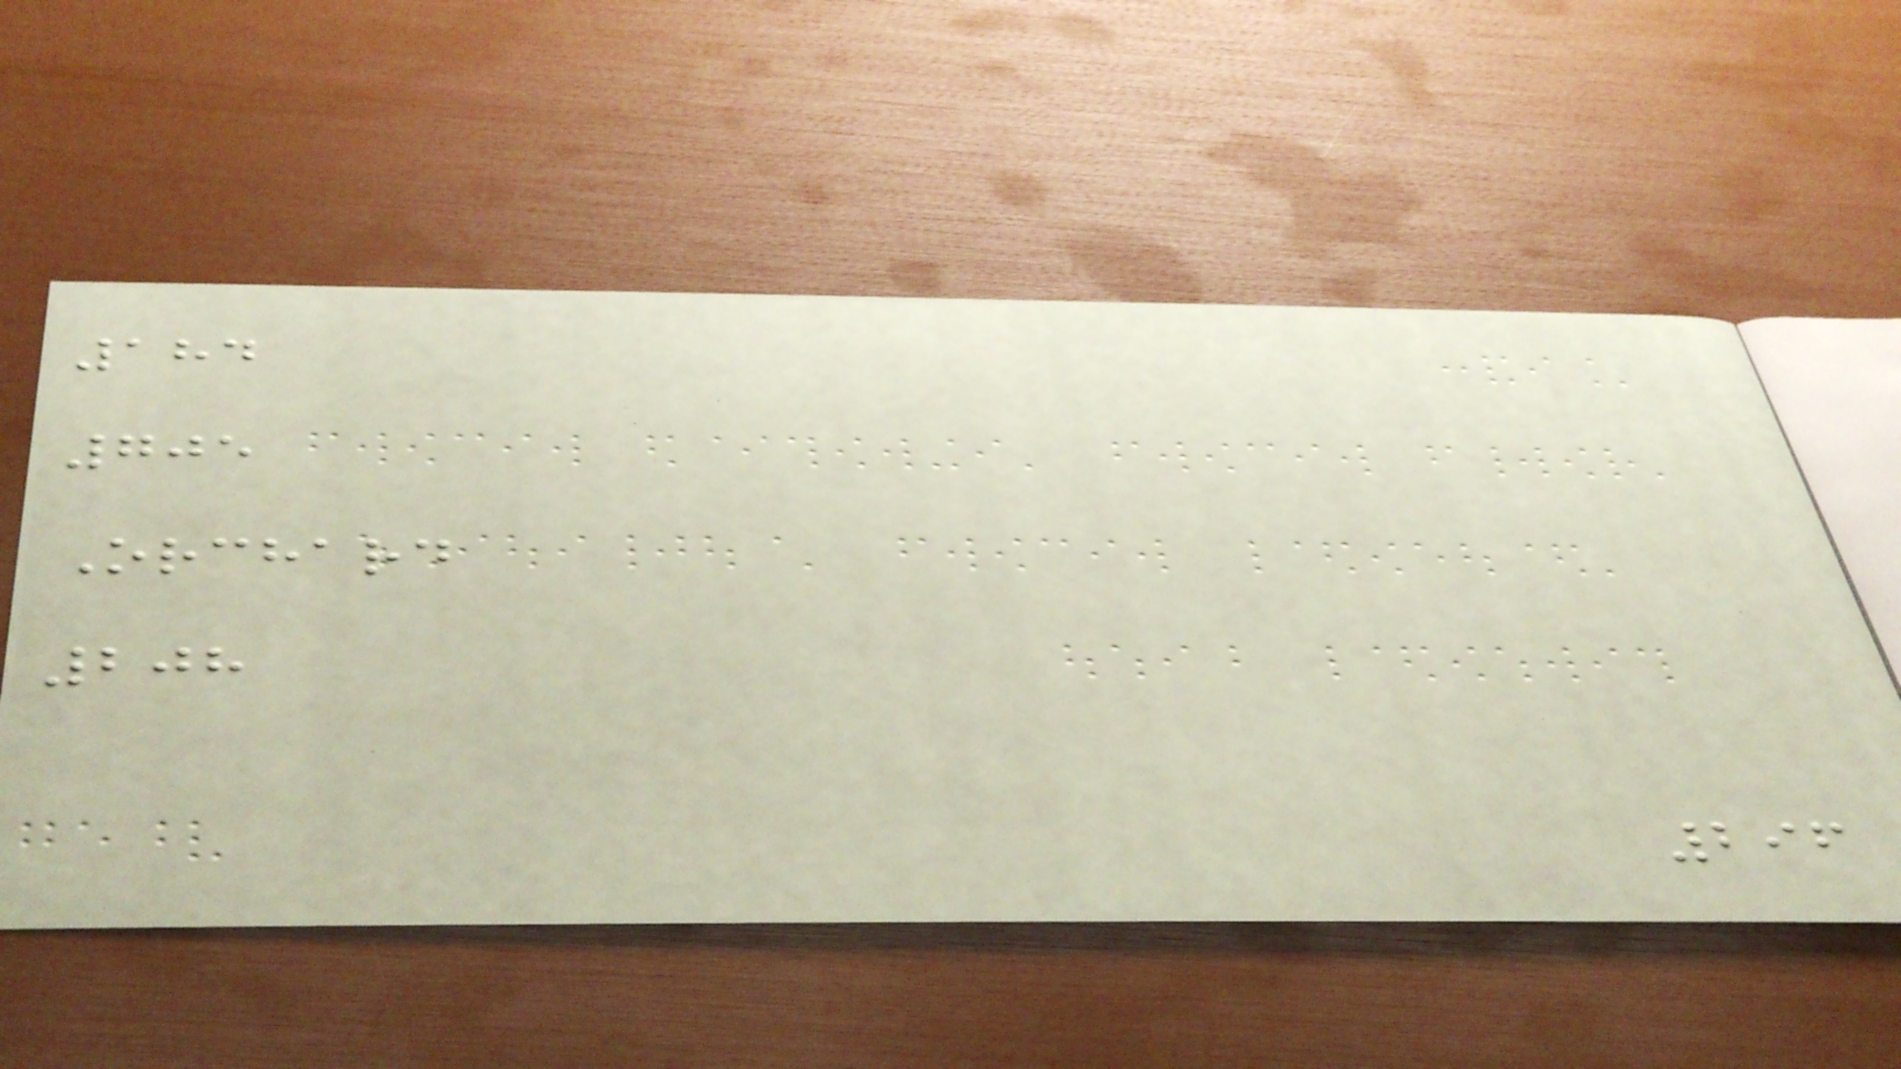184
705
Orchard
208
296
